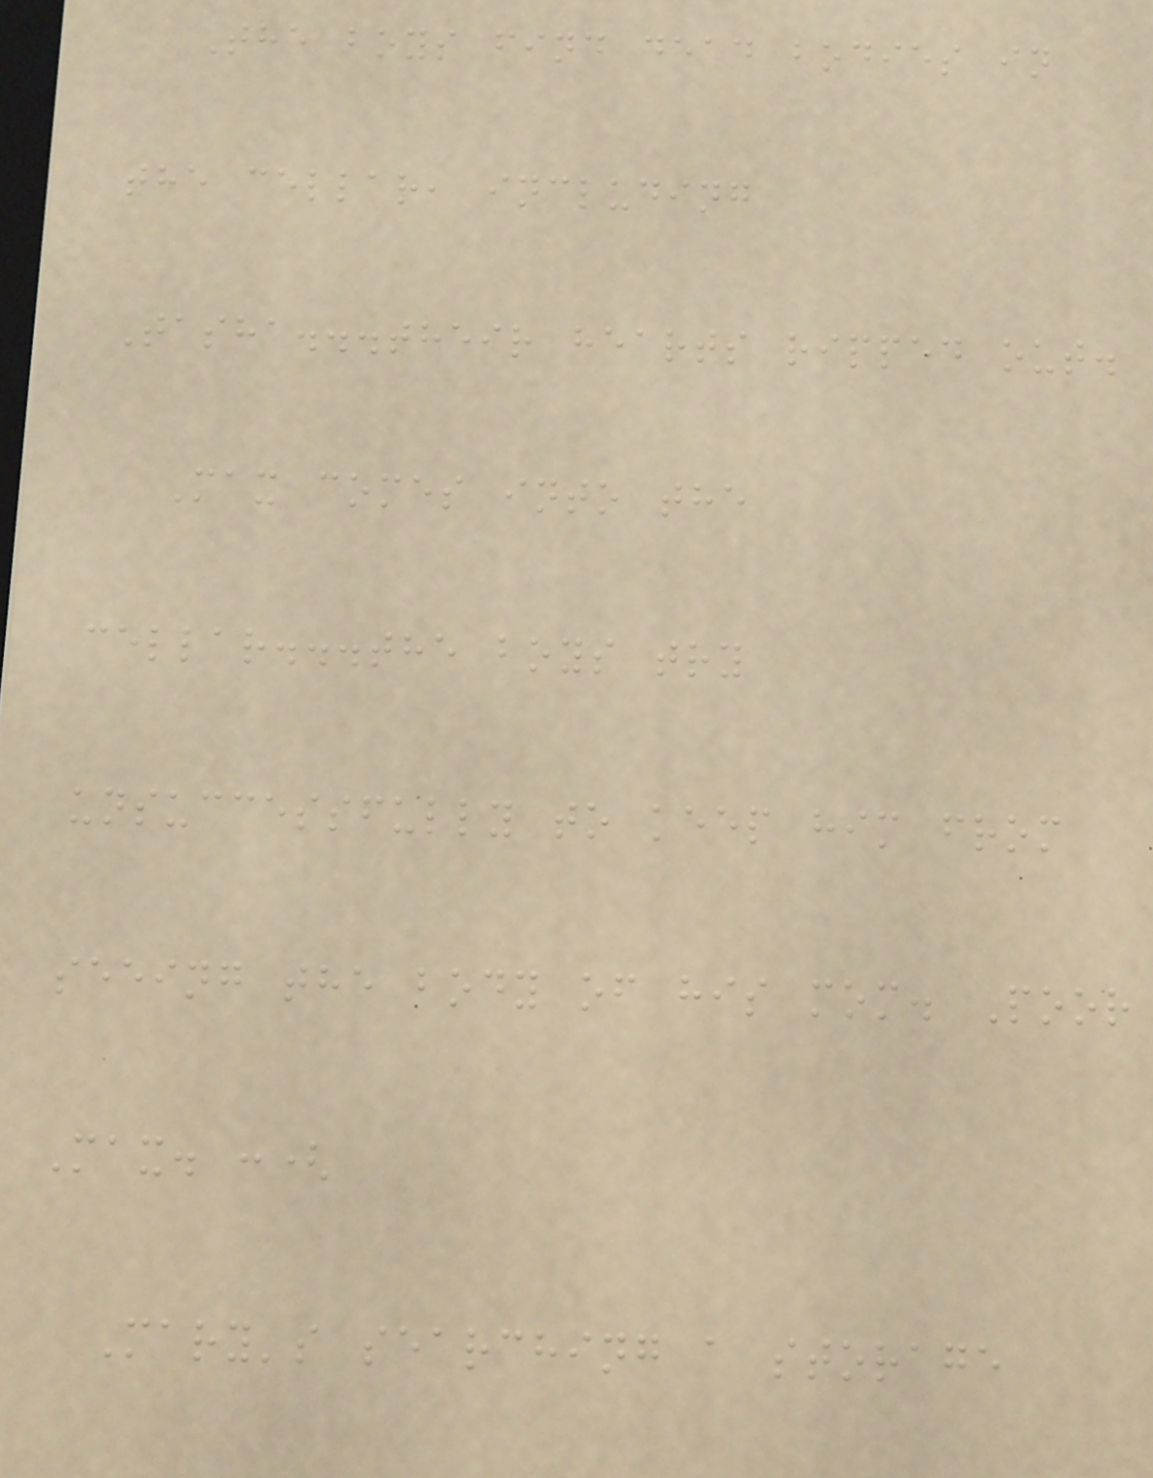The boys find dead bodies in
the cellar, including
Tasha...their hearts ripped out.
Max comes into the
cellar...the boys try
unsuccessfully to keep him from
seeing the body of his mom. Poor
Max. :(
Mary's searching a storage
